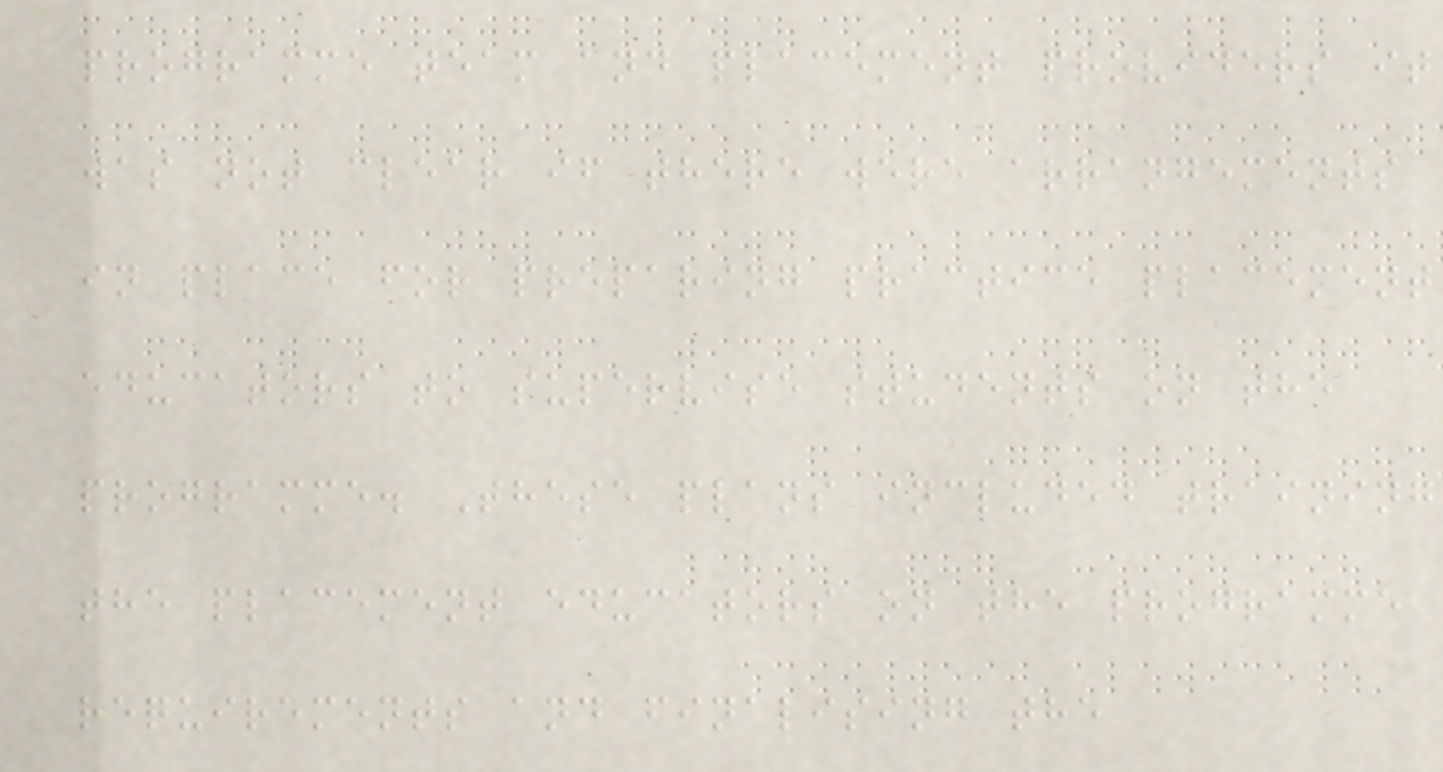programme team and placement providers it
was not clear if there were arrangements
in place for preparing practice placement
educators to supervise students on the
programme. These plans included training
the placement educators on the programme
requirements and finalising the
